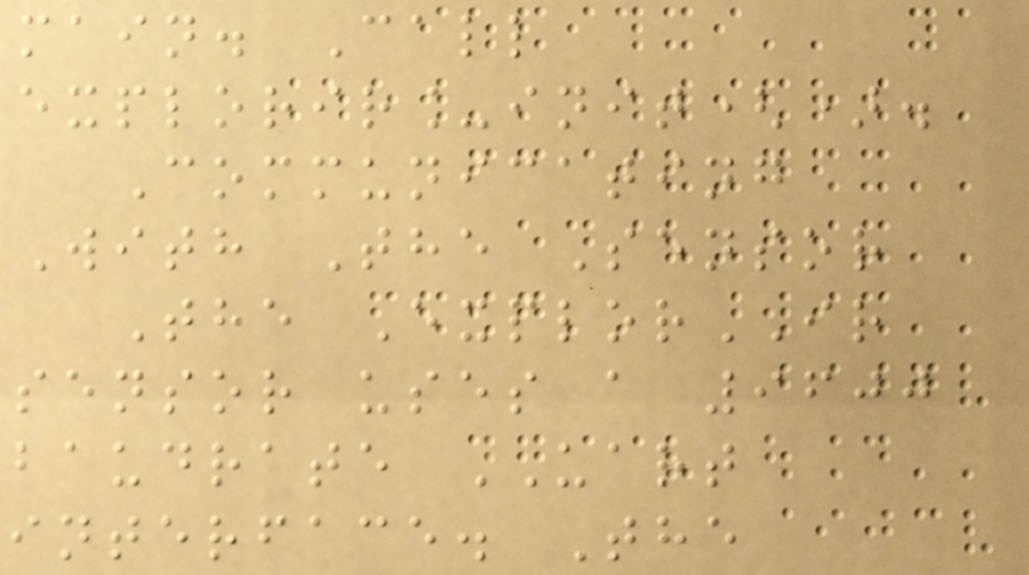main. Call
explorir_init().
Communicating
With The Sensor
The ExplorIR
sensor uses a 9600
baudrate UART
interface. The
